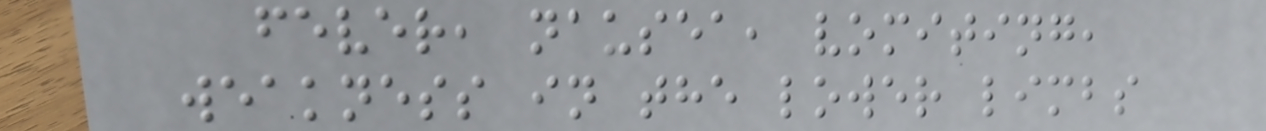fever, nausea, vomiting,
weakness in the lower limbs
